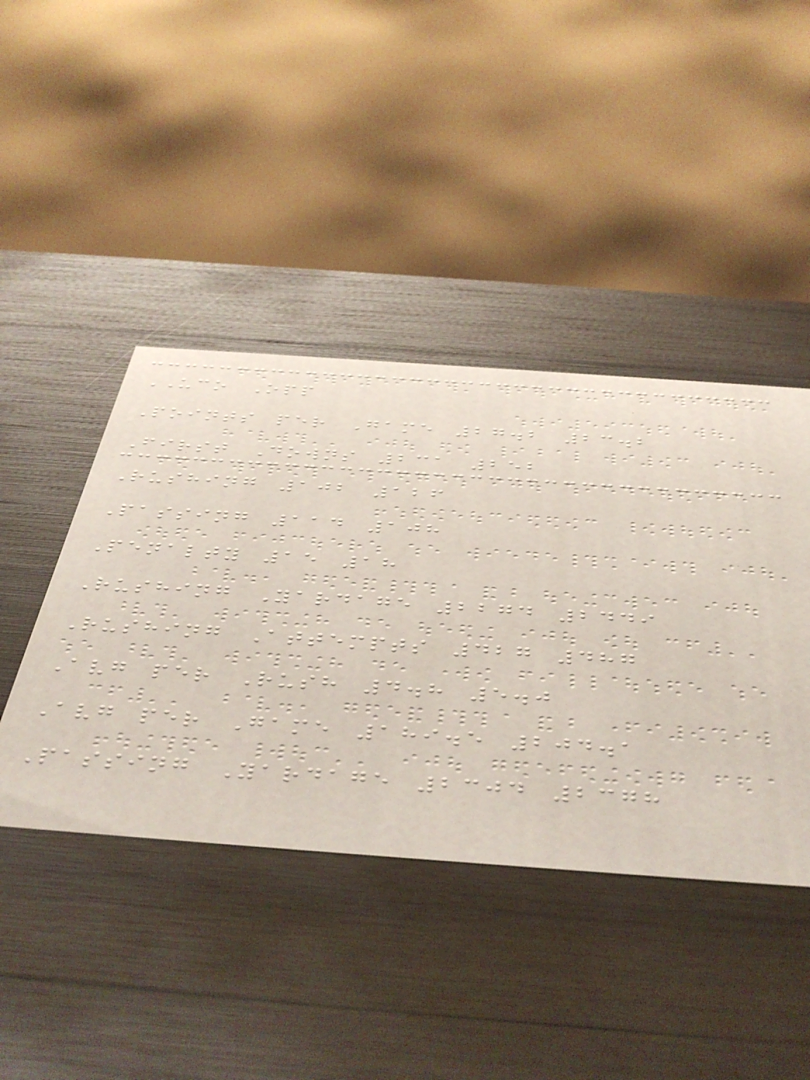UCO Opp
Points per Game 27.2 23.2
First Downs 231 252
Rushing 102 126
Passing 114 108
Penalty 15 18
Rushing Yardage 2274 2449
Rushing Attempts 427 487
Avg per Rush 4.8 5.0
Avg per Game 189.5 204.1
Passing Yardage 2304 2378
